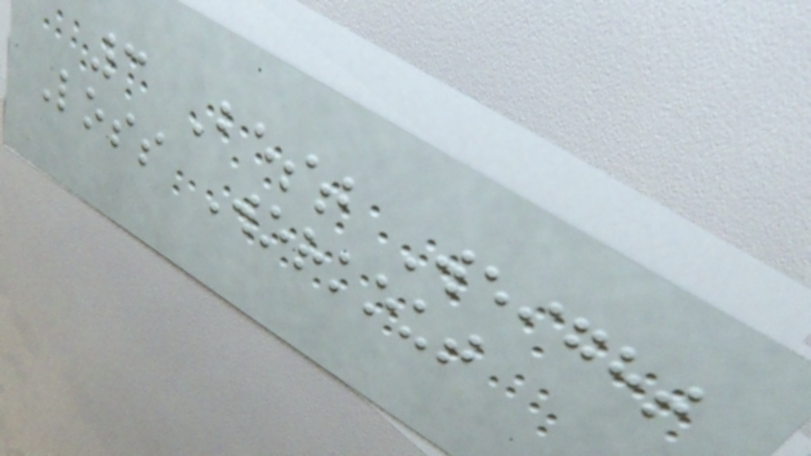3 Best Weight
Loss Workout
